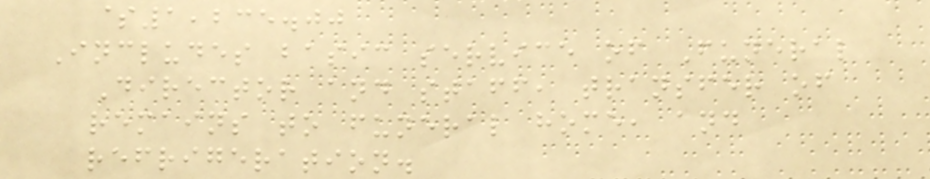$1,235.00
Includes basic service of Funeral
Director and staff, transfer of
remains to funeral home, and
refrigeration.
